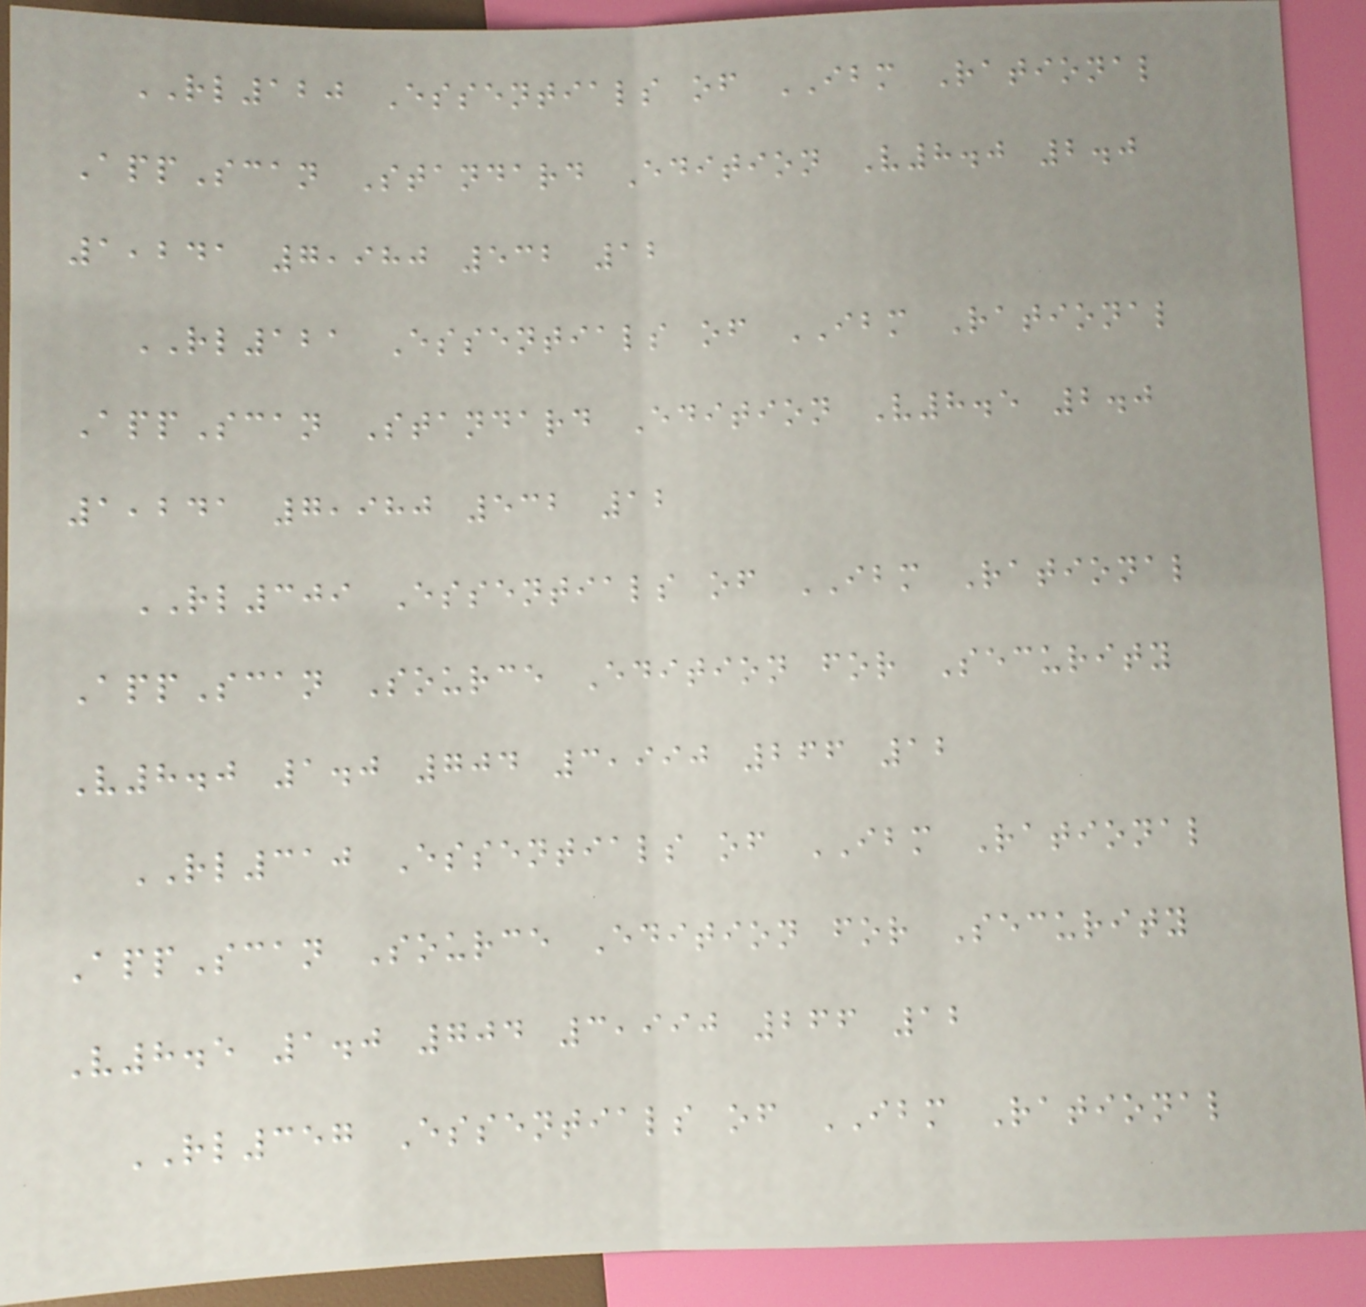RL120 Essentials of IBM Rational
AppScan Standard Edition V8.0 2.0
1,241 7,980 532 12
RL121 Essentials of IBM Rational
AppScan Standard Edition V8.5 2.0
1,241 7,980 532 12
RL309 Essentials of IBM Rational
AppScan Source Edition for Security
V8.0 1.0 704 3,990 266 12
RL310 Essentials of IBM Rational
AppScan Source Edition for Security
V8.5 1.0 704 3,990 266 12
RL357 Essentials of IBM Rational
